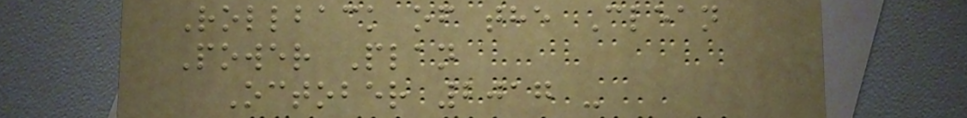Rollback of the Clean
Power Plan
October 2017 -
